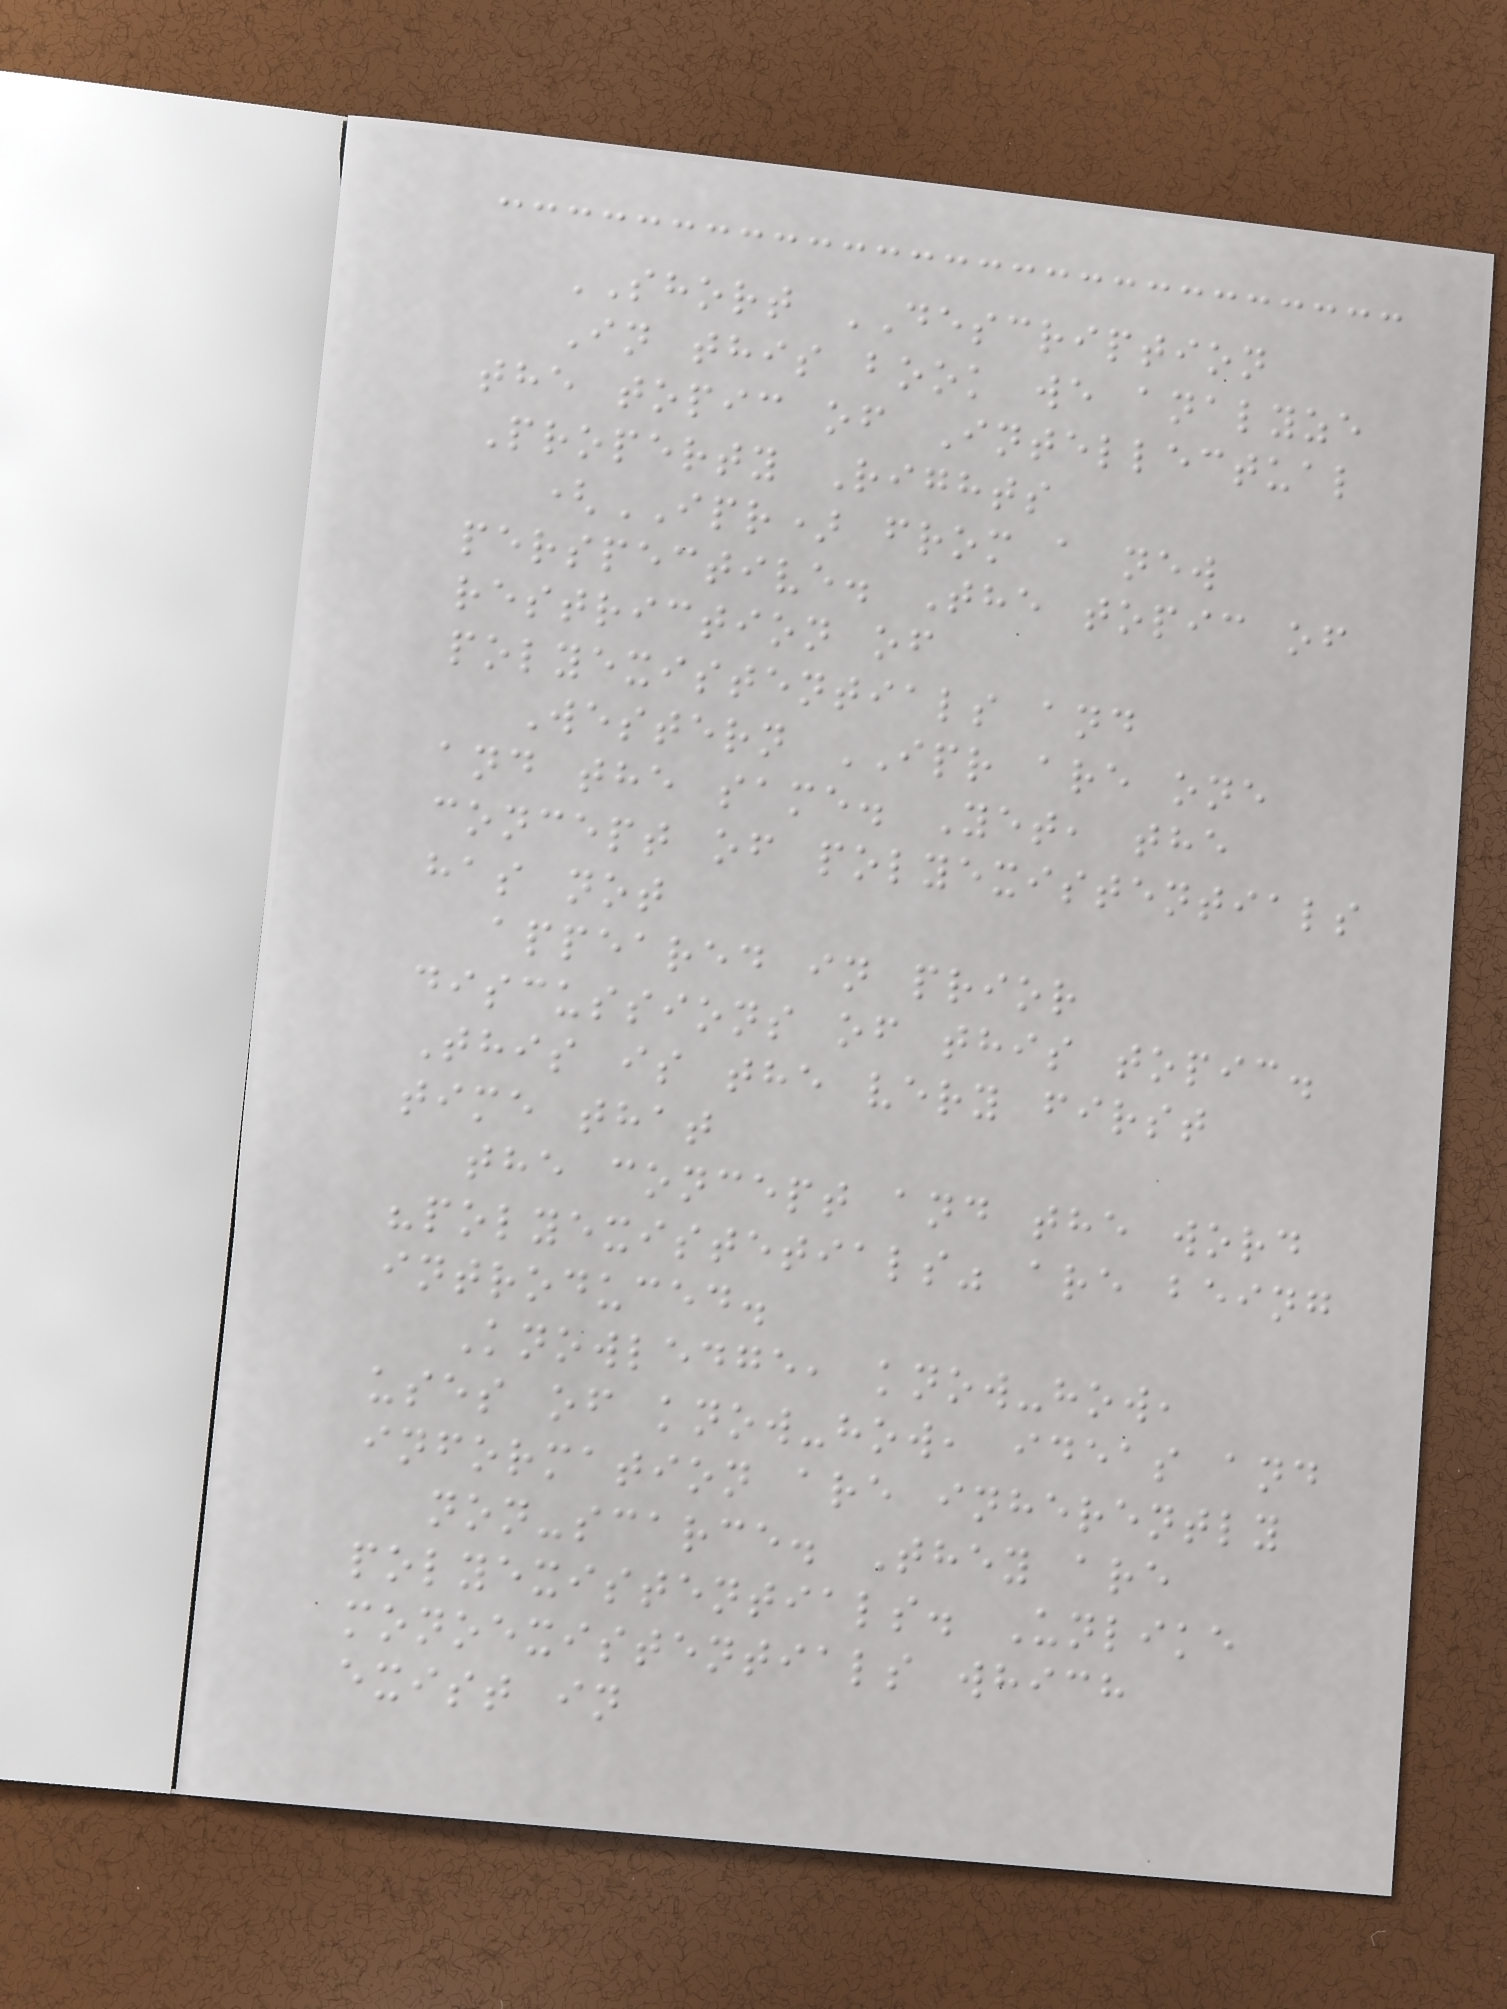SHORT DESCRIPTION
In this book we analyze
the topic of Intellectual
Property Rights
(IPR) from a new
perspective. The topic of
restriction of
polyexistentials and
Western IPR are one
and the same. Yet, the
concept of polyexistentials
has not
appeared in prior
discussions of this topic.
This is the very first
time that
the concept and the word
"polyexistetials" are being
introduced.
Knowledge, know-how,
uses of know-how, ideas and
information are inherently
non-scarce. They are
polyexistentials. Unlike
monoexistentials which
exist in
